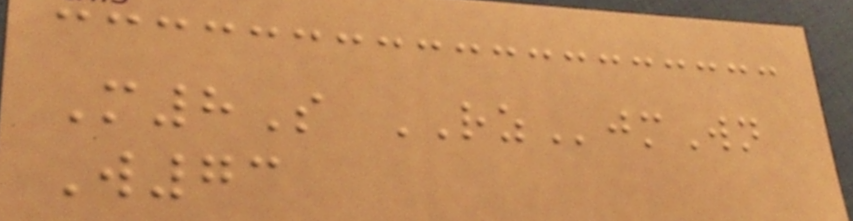M8S RZjmWn
W73
